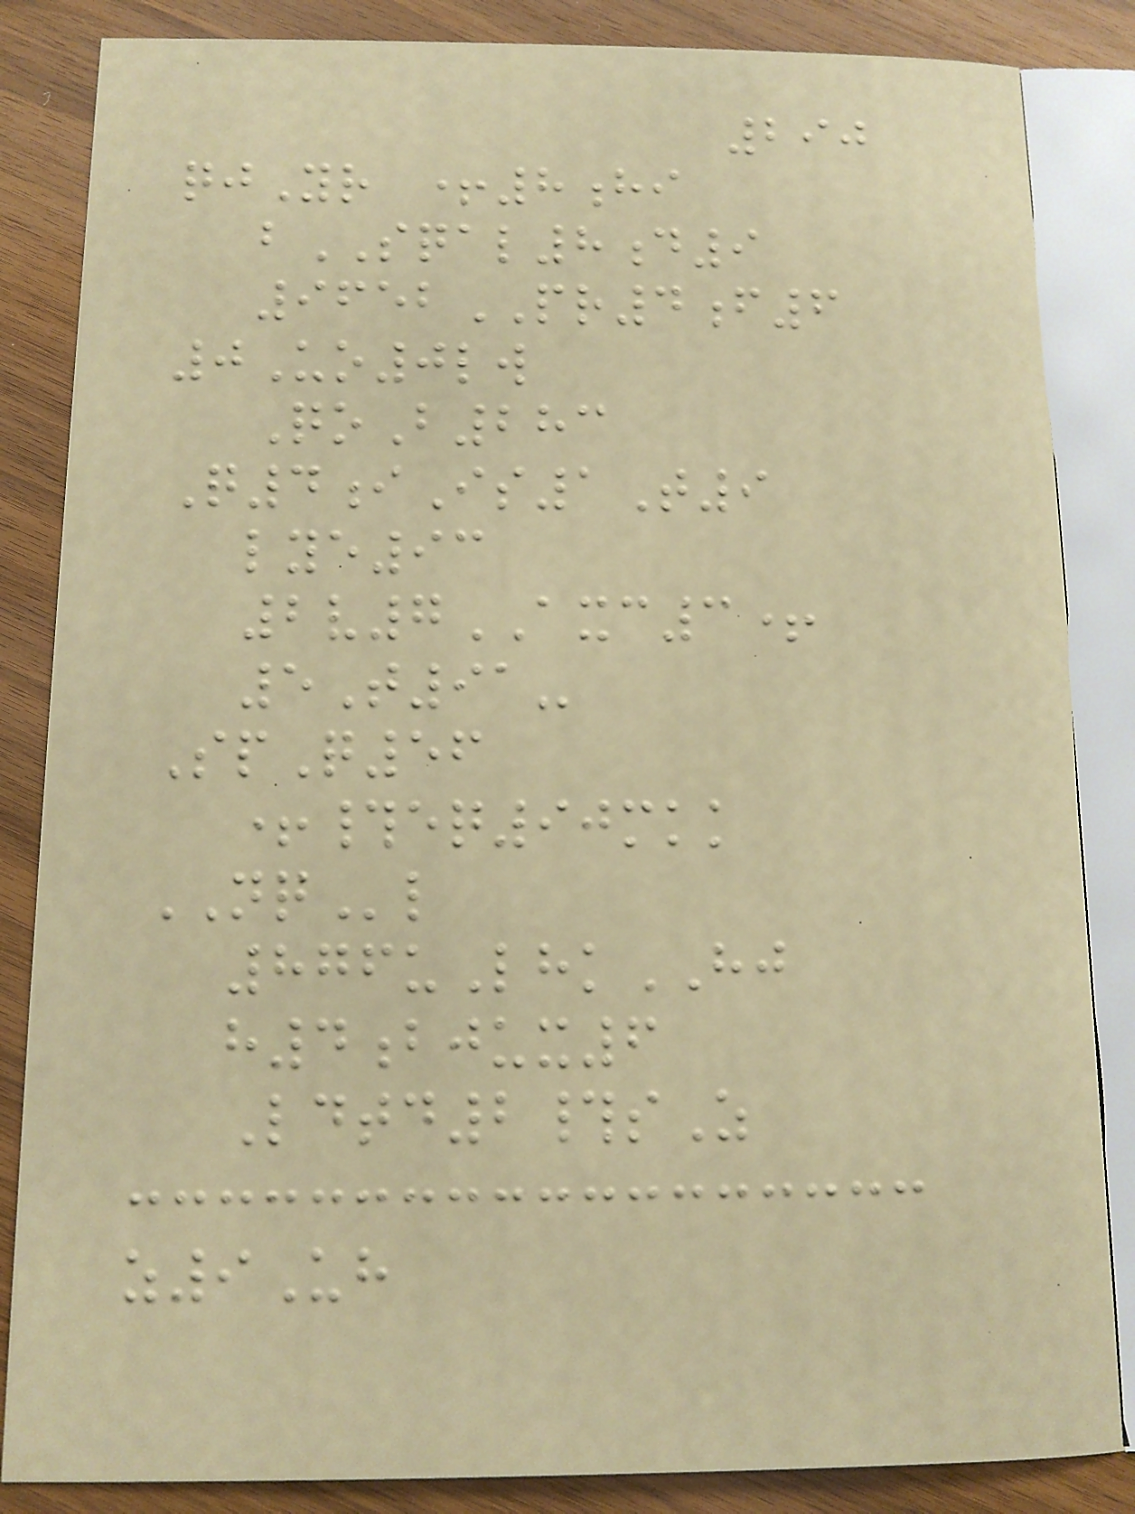290
qjYr +8hi
bSQAL8d9
9652PR4f6
0Uo0lw
QoB283
Q4iIs1T9
lye93
2v7AXC3+
5T91-
SpQ56
+#eq90mkk
NQl
876uLhkHJ
h4bjux6
Ldtd2#sZ
z9Uh
